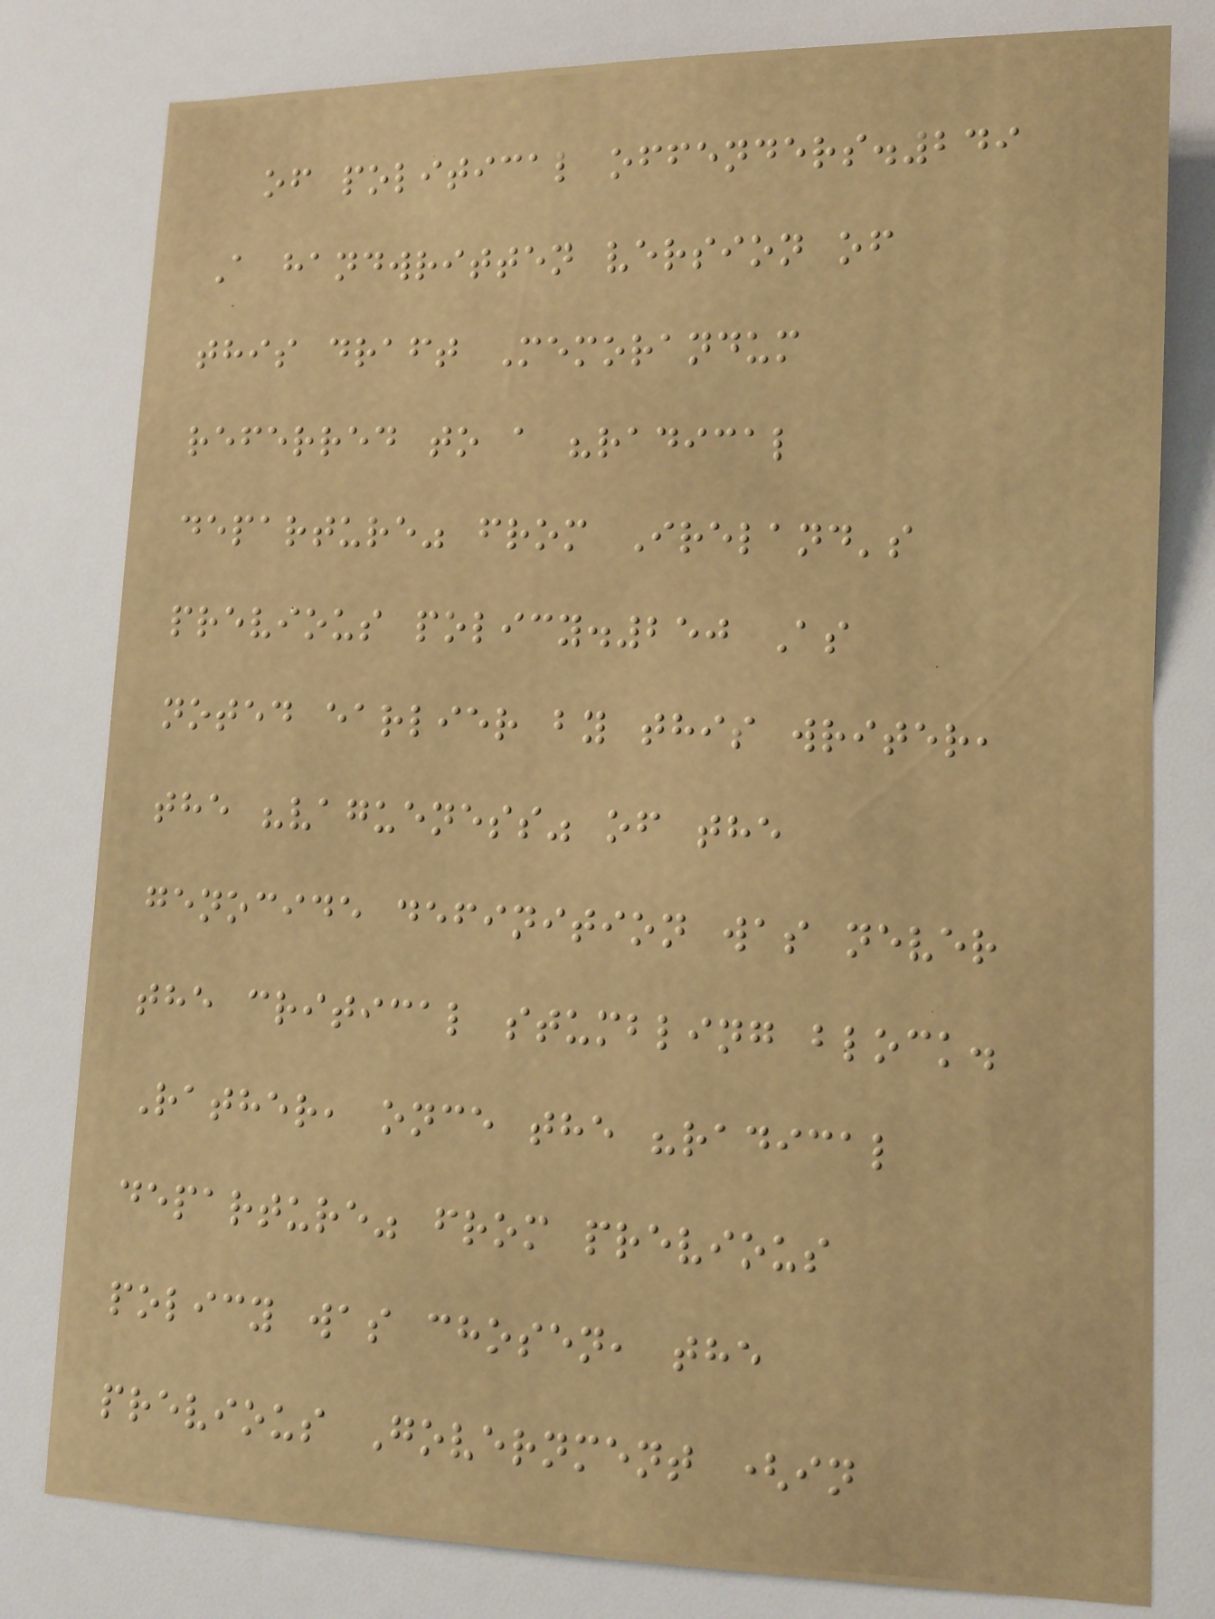of political offenders.249
A handwritten version of
this draft Memorandum
referred to a "radical
departure" from Ireland's
previous policy.250 As
noted earlier by this writer,
the "vagueness" of the
genocide definition was never
the critical stumbling block.
Rather, once the "radical
departure" from previous
policy was chosen, the
previous Government (in
